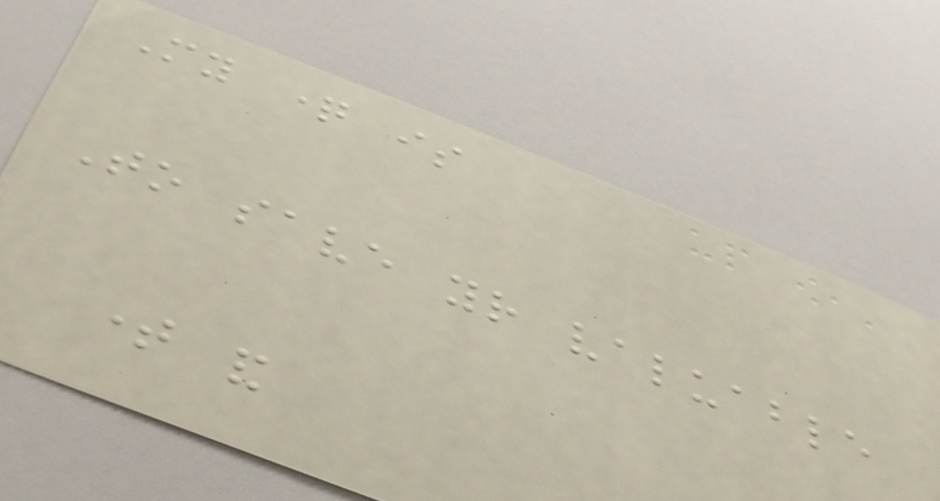My question is
To save your valuable
time and
